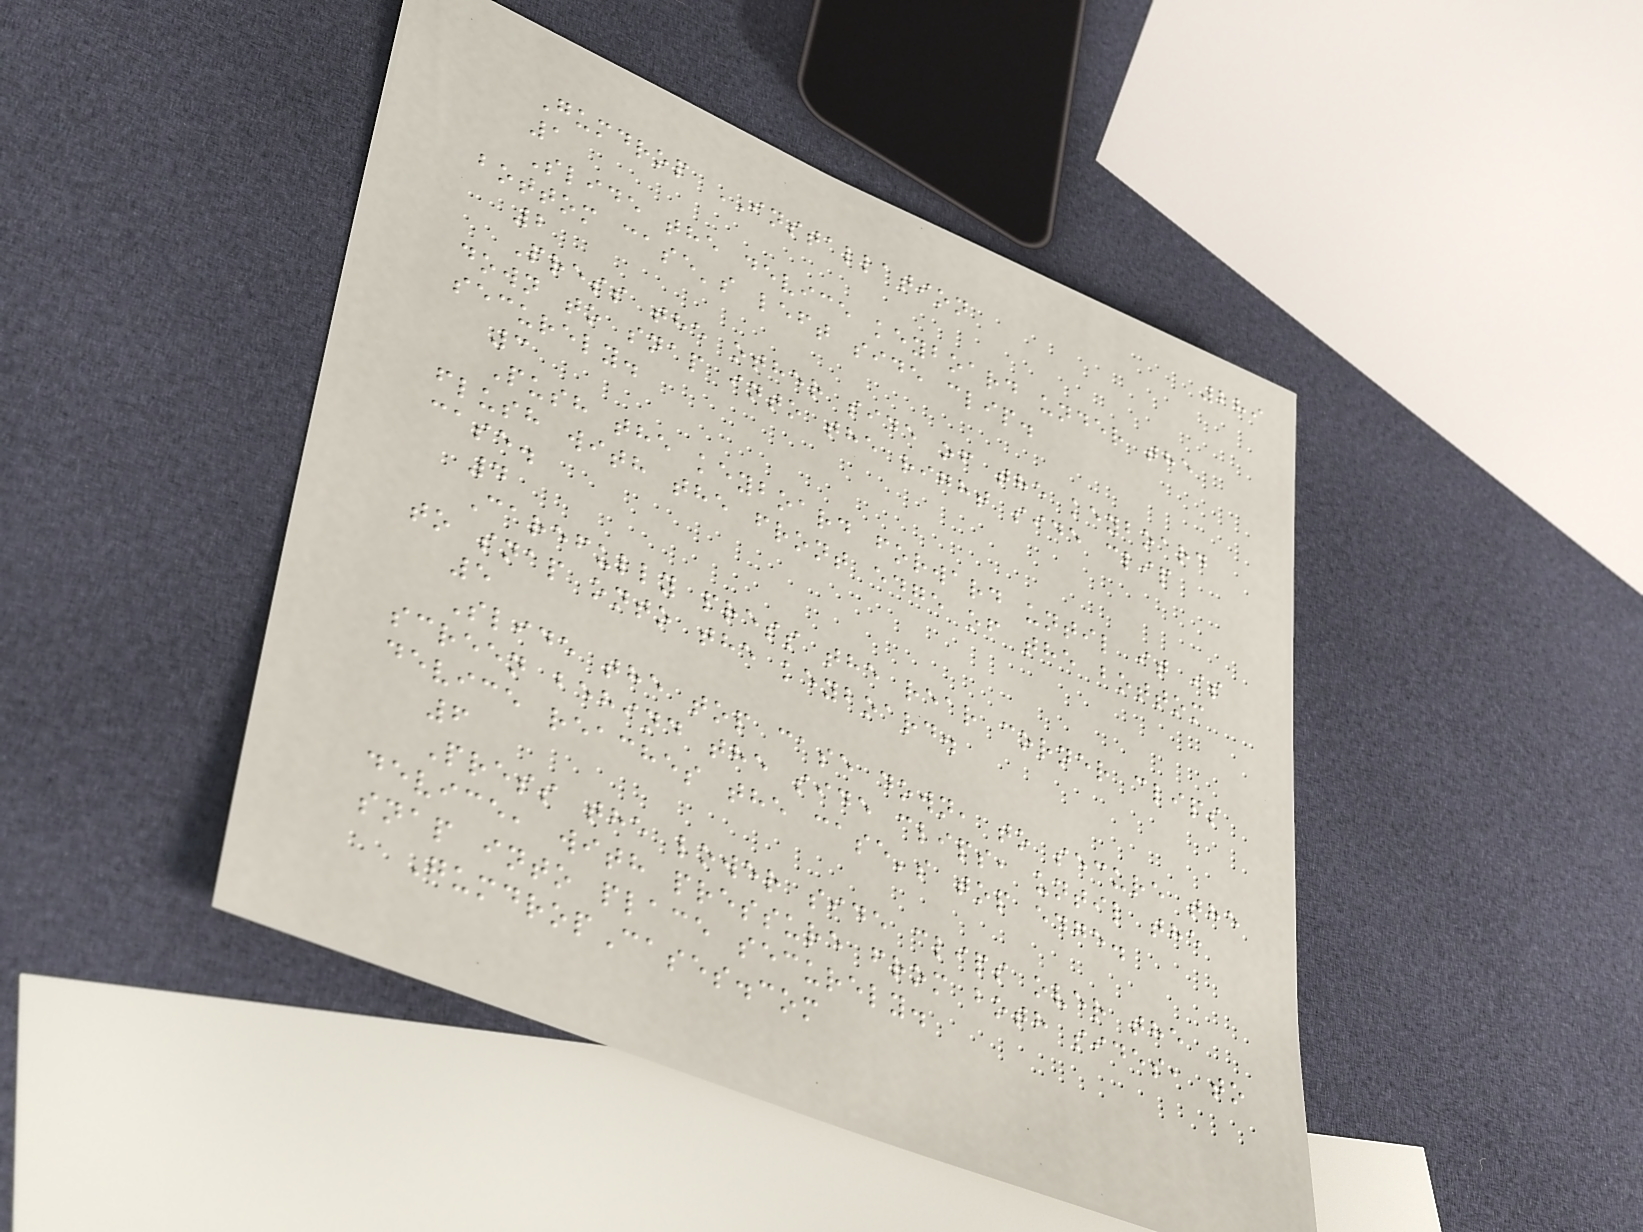289
Gumdrop INSTALLATION
1
Slide the device keyboard under the
bottom case's left side clip.
2
Press the other side of the keyboard
down to snap into the right side clip
securely.
3
Push the keyboard forward until it is
flush with the front edge of the bottom
case.
4
Carefully press the rear corner clips
to snap onto the keyboard.
5
Slide the top case down, to secure the
screen behind the side clips, until the
device reaches the case's top edge.
6
Press the lower side clips over the
device, with pressure from both sides, to
snap into place securely.
GumdropCases.com
